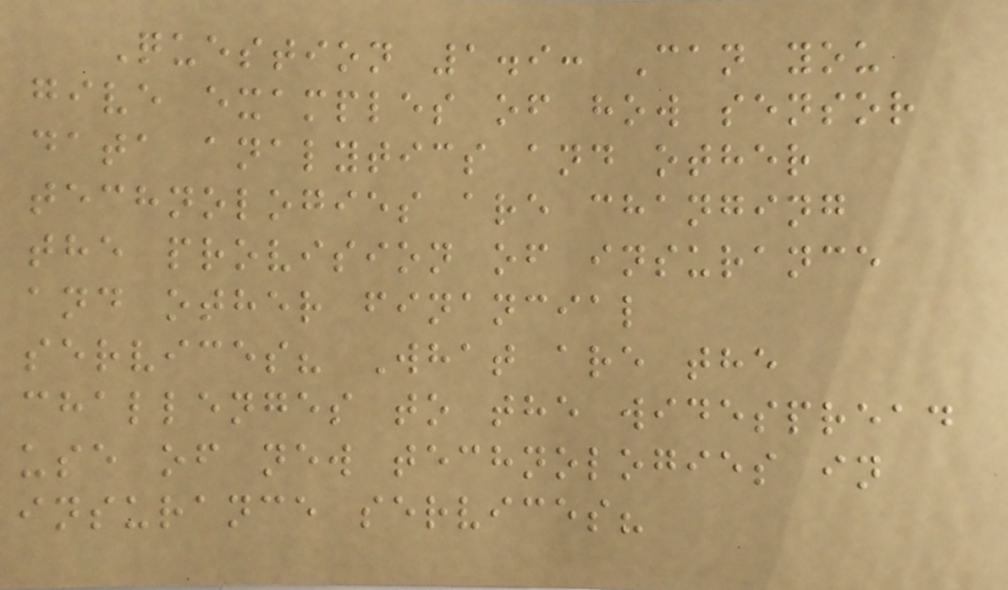Question 1.9: Can you
give examples of how sensor
data analytics and other
technologies are changing
the provision of insurance
and other financial
services? What are the
challenges to the widespread
use of new technologies in
insurance services?
